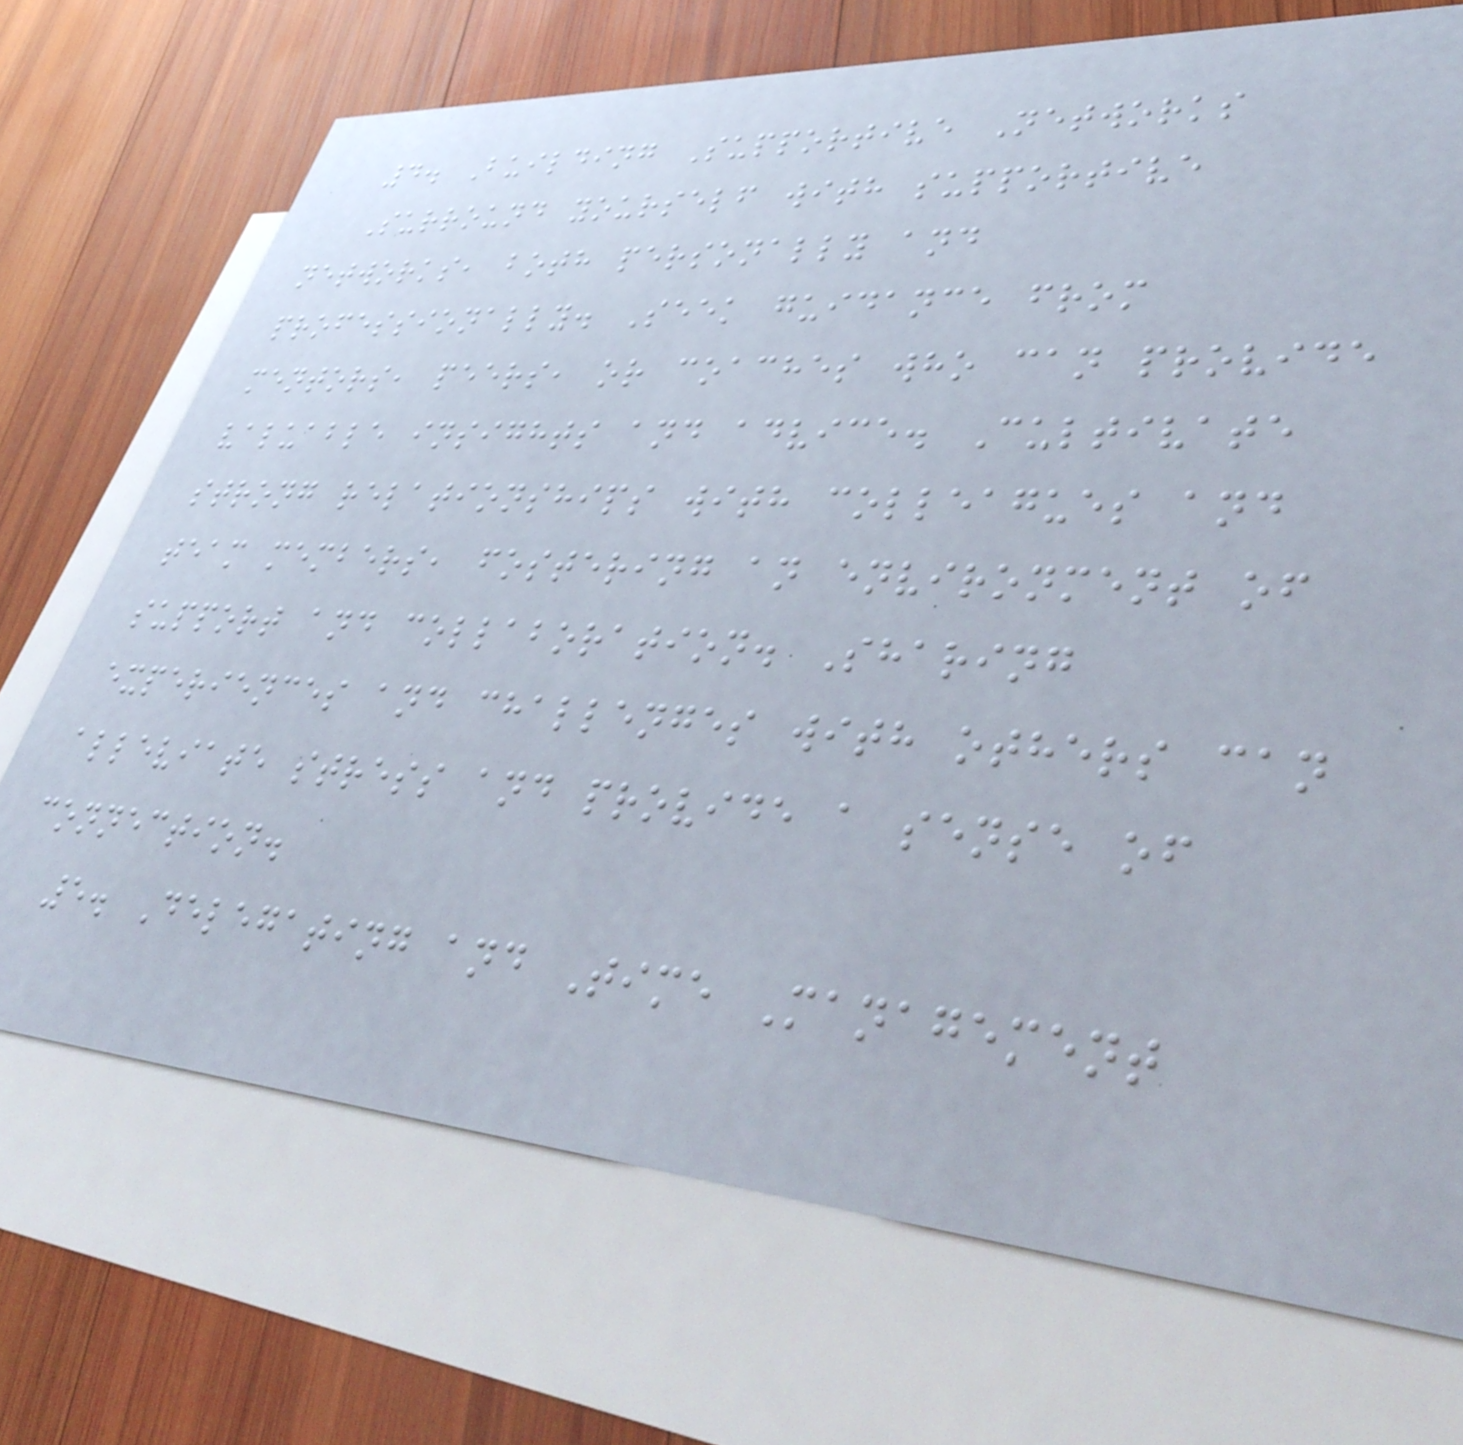4. Building Supportive Networks
Surround yourself with supportive
networks, both personally and
professionally. Seek guidance from
mentors, peers, or coaches who can provide
valuable insights and advice. Cultivate
strong relationships with colleagues and
team members, fostering an environment of
support and collaboration. Sharing
experiences and challenges with others can
alleviate stress and provide a sense of
connection.
5. Delegating and Time Management
